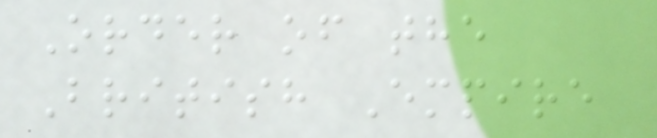Order of the
British Empire
